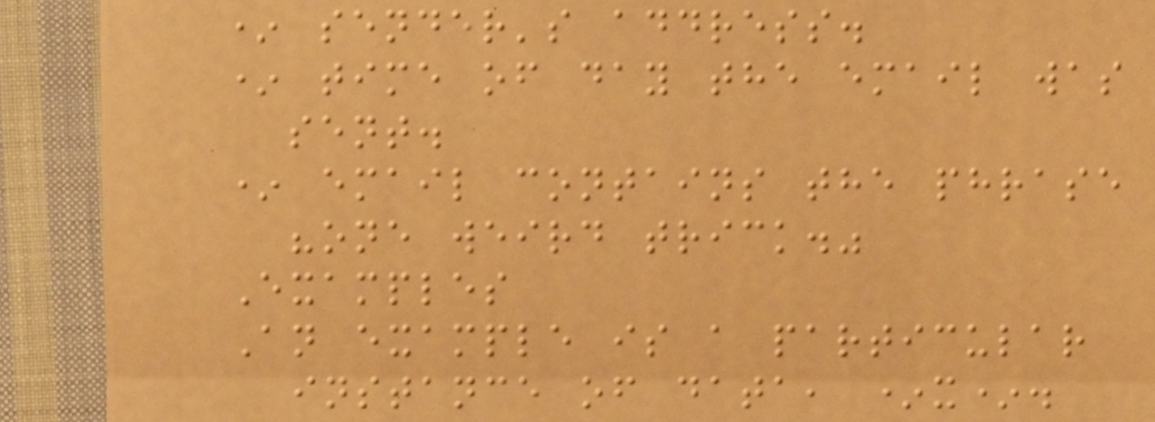* sender's address.
* time of day the email was
sent.
* email contains the phrase
"one weird trick."
Examples
An example is a particular
instance of data, *x*.
